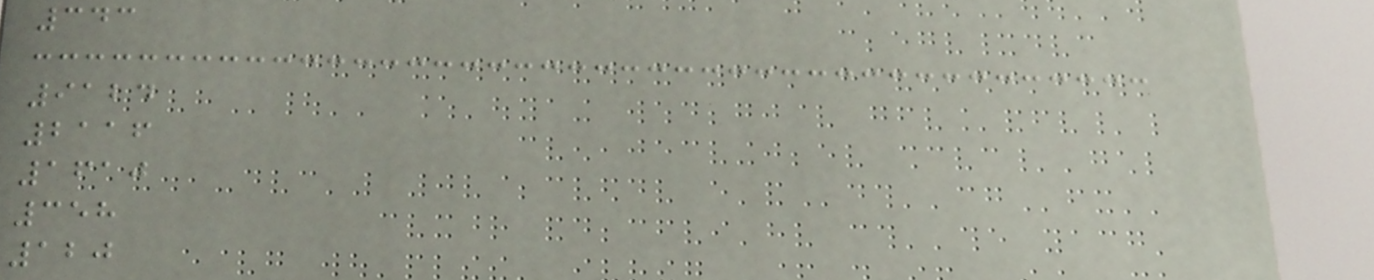343
9124
2116
1610
358
120
